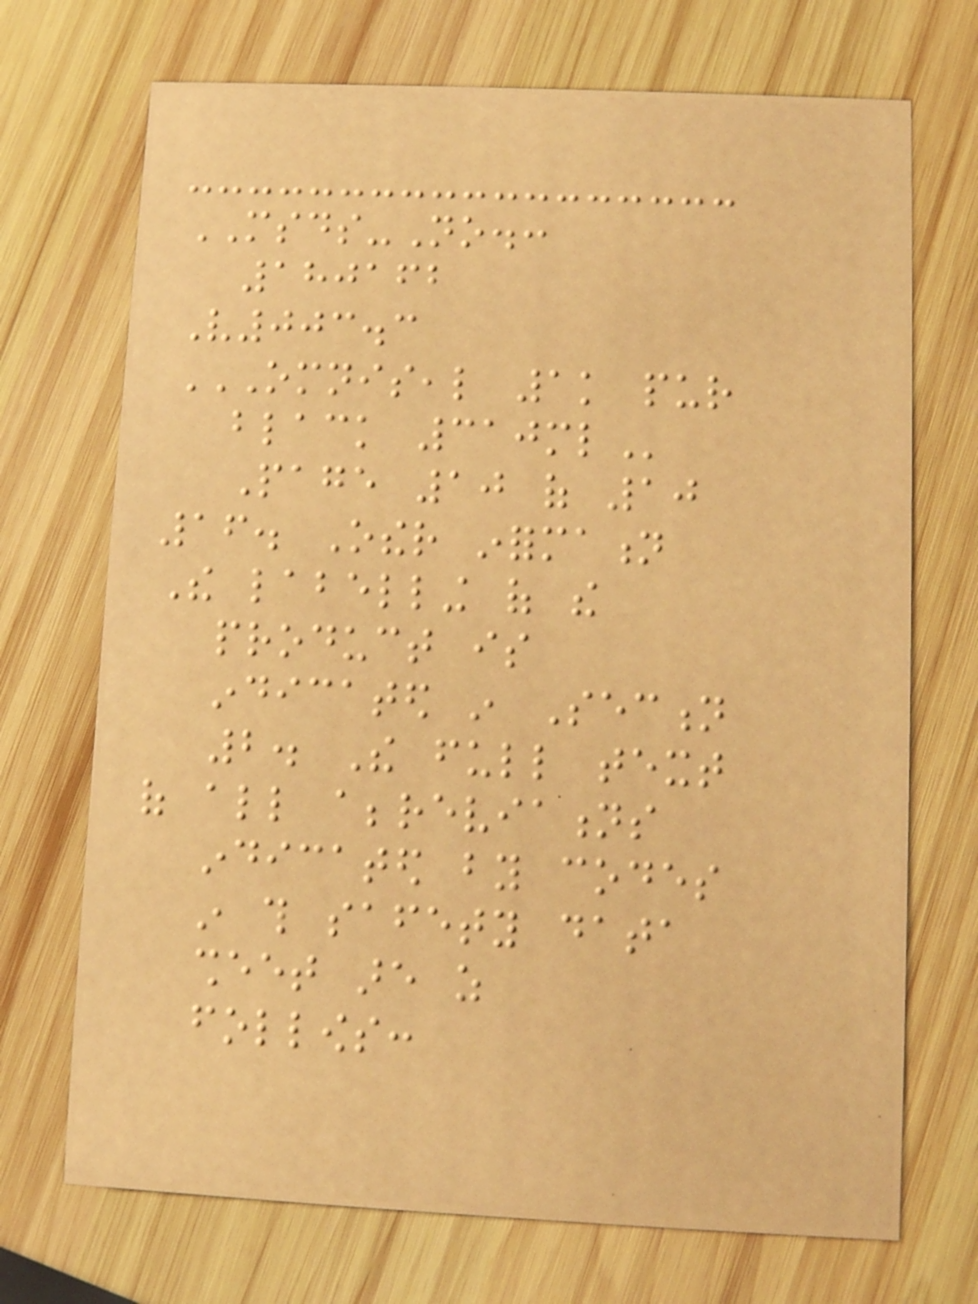MSDS-No.:
180162
V003.3
OMNISEAL 1K PUR
BLACK 310ML
Page 10 of 10
16. Other information
The labelling of the
product is
indicated in Section
2. The full text
of all abbreviations
indicated by codes
in this safety data
sheet are as
follows:
